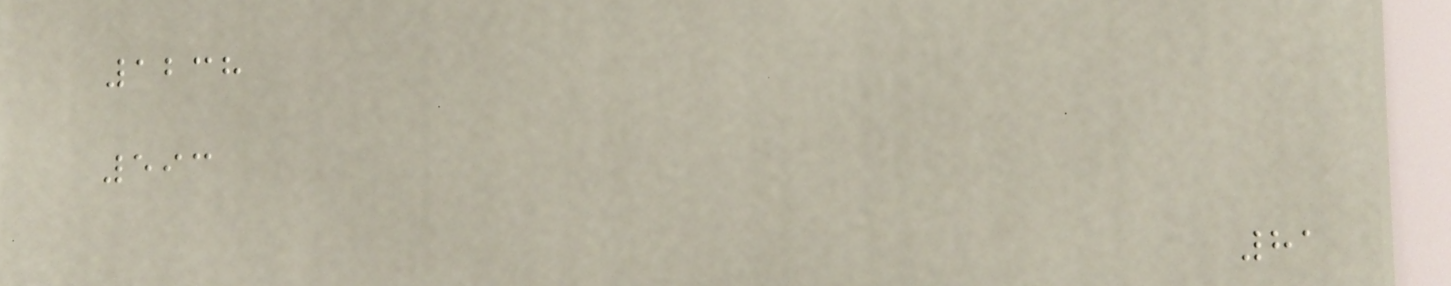1238
593
81
